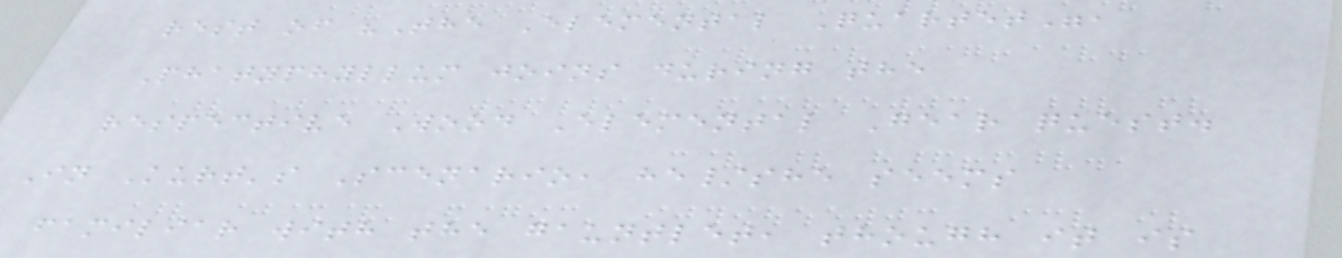rest of "The Elemental Quartet",
Phatyphyllum joins during the
respective Wood Elemental Gear quest.
In Kurt's Scenario, he/she seems
familiar with the gauntlet, though it is
